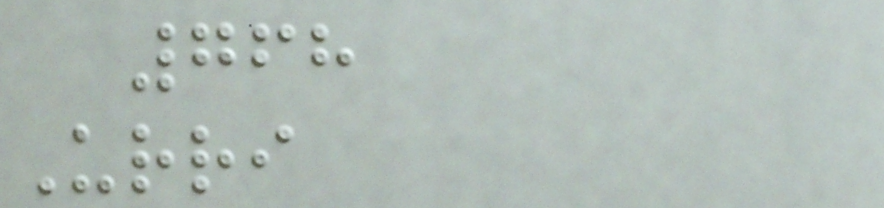768
Urri
